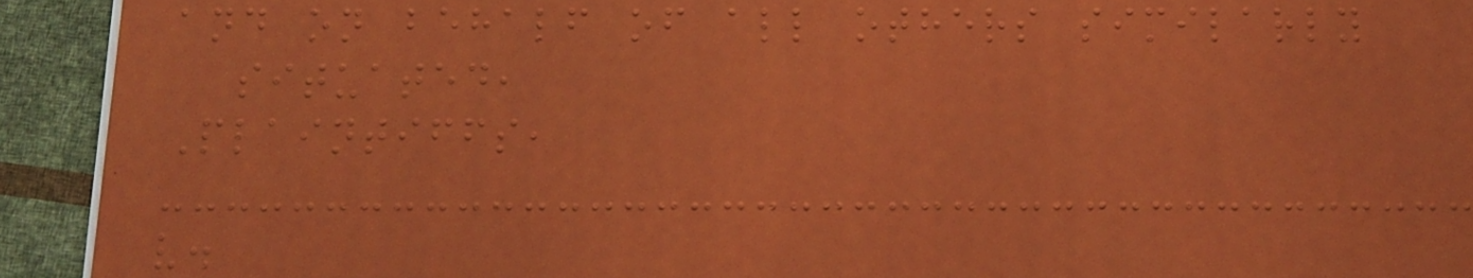and on behalf of all others similarly
situated,
Plaintiffs,
v.
